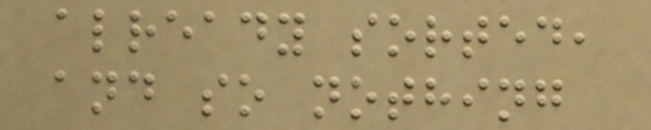already sorted,
and so nothing
